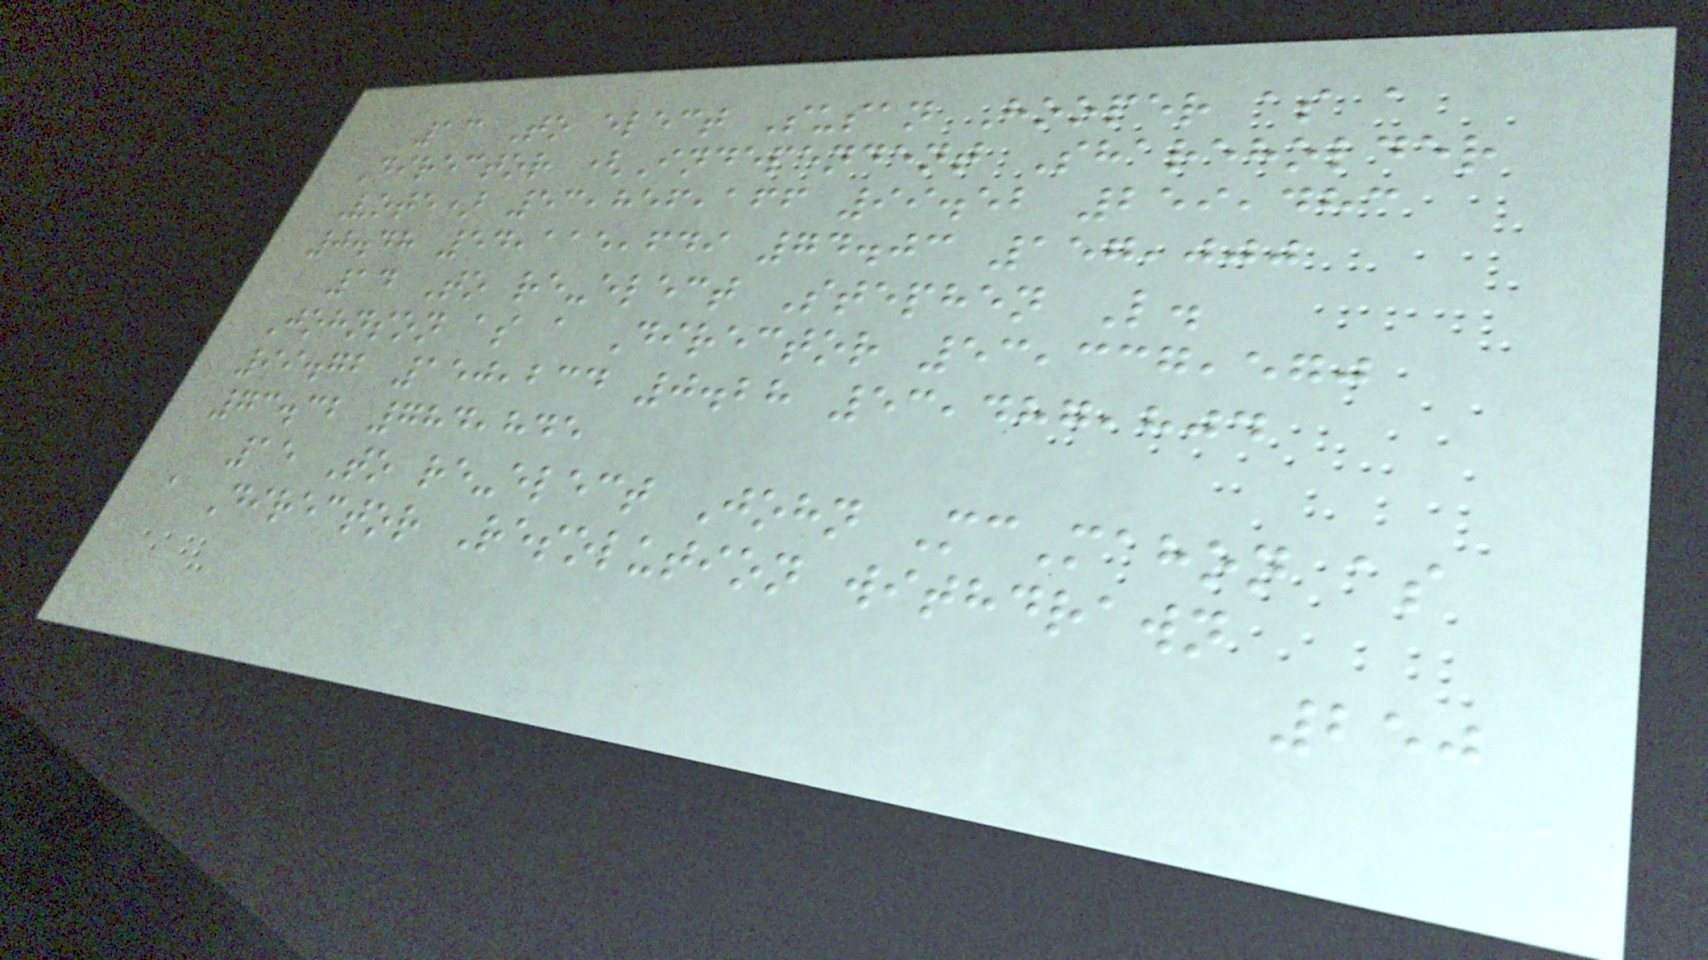13 To elect Susan Hooper as a
Director (Independent Shareholder
Vote) 53,856,166 99.52 259,483
0.48 54,115,649 74.03 157,000
14 To re-elect Stephen L.
Johnson as a Director 53,337,570
99.72 150,234 0.28 53,487,804
73.32 784,845
15 To re-elect John McMahon as
a Director Resolution withdrawn
250
